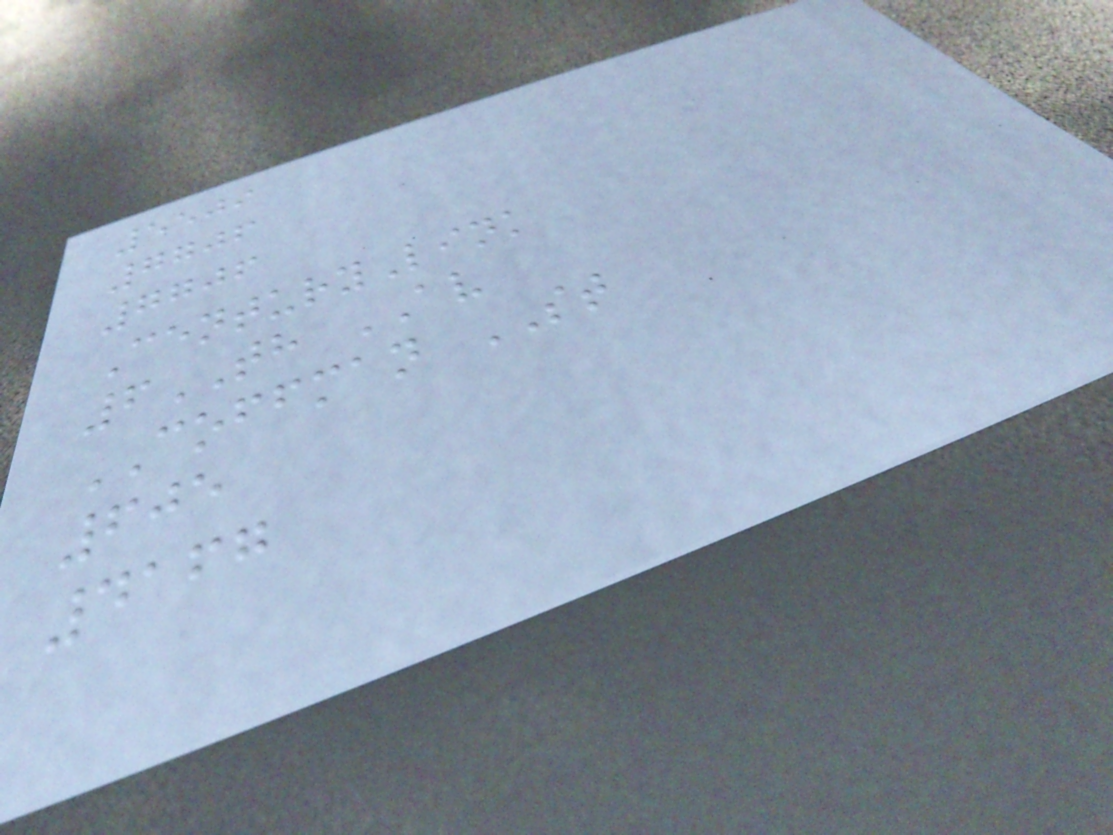5509
7706
7706
CenturyLink
6TH AV
COFFMAN ST
605
4167
